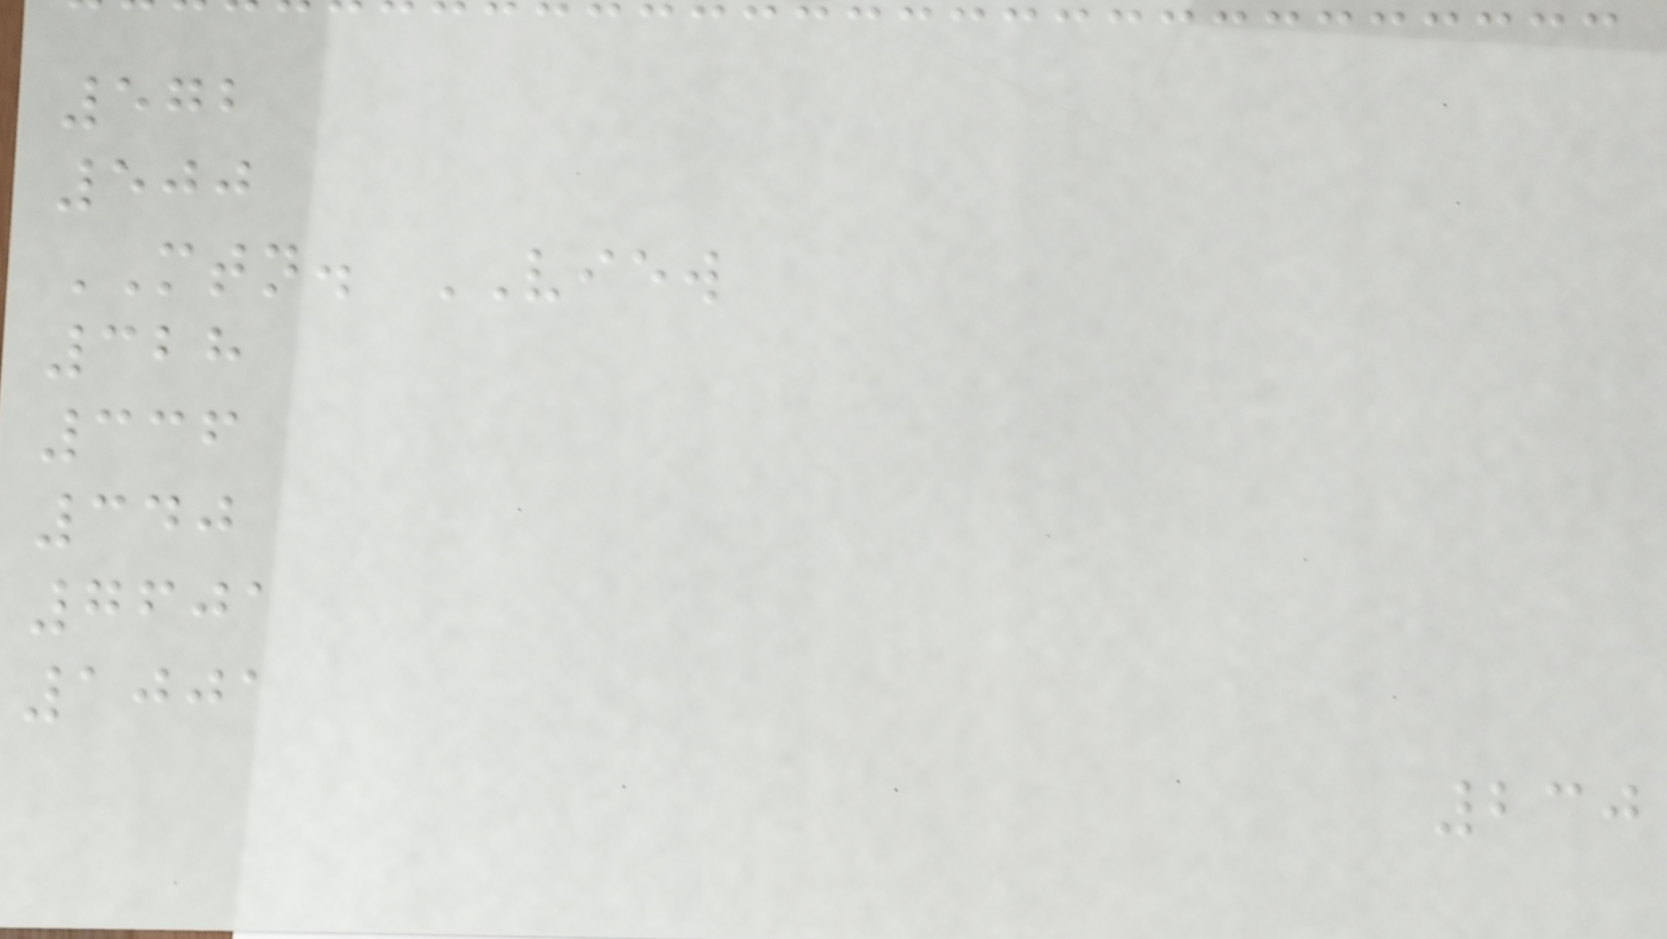572
500
MTN. VIEW
328
336
340
7601
1001
230
